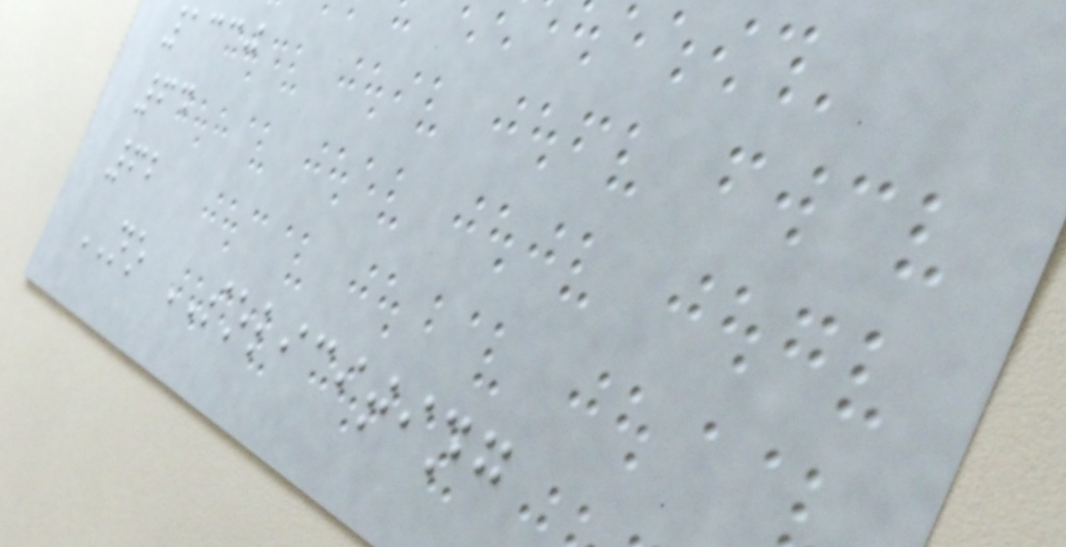1330
64
62
NO SOLICITING
